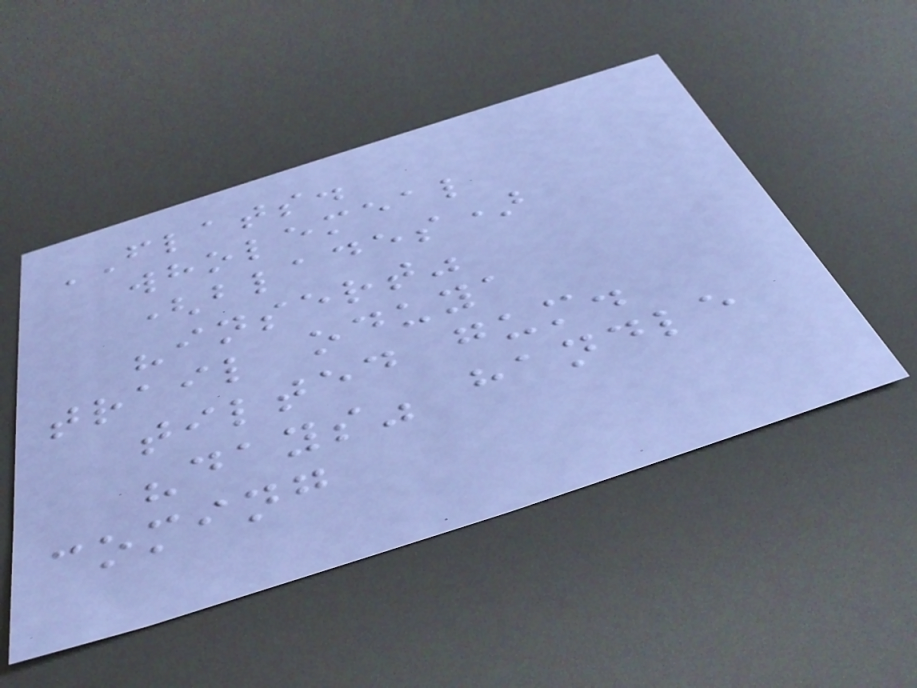FLATS.
wholemeal
(blades)
"insert"
trail oduya
tilted gum.
"days" handle
coming
